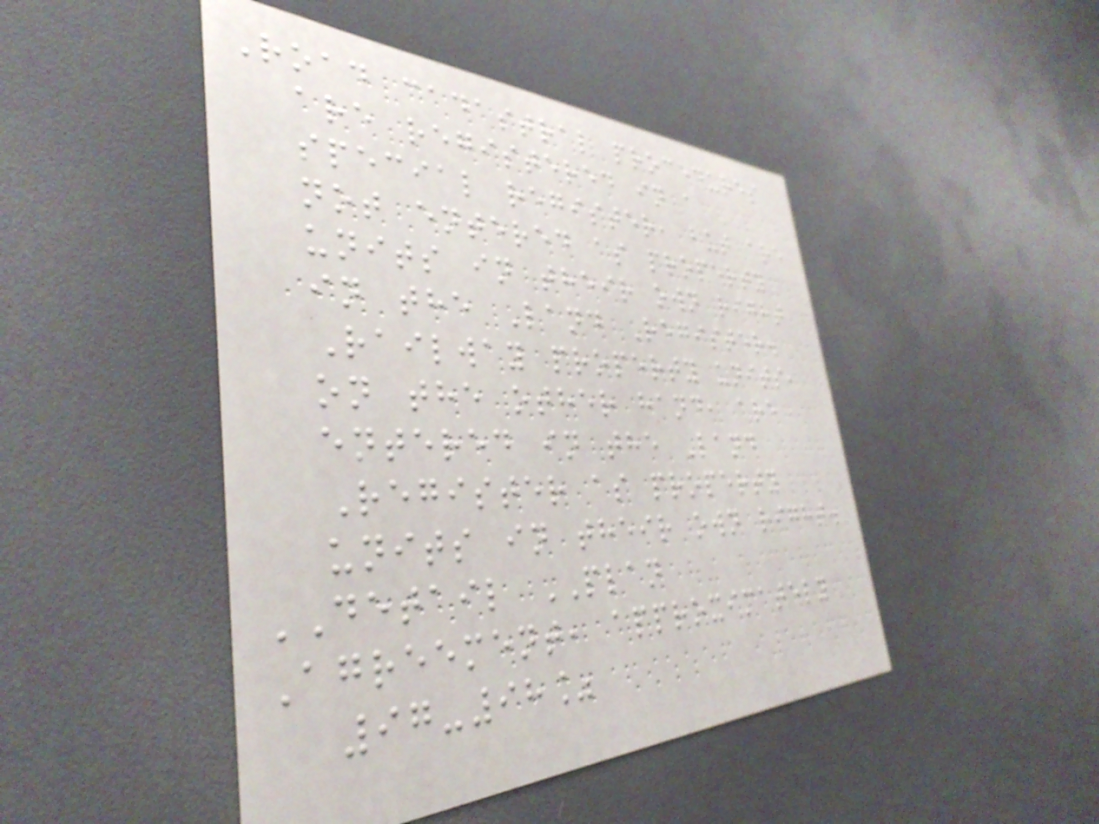Road cadastral procedures
are registered in a
special register, but are
not entered as property
units in their own right
in the Land Register.
Railway property units,
on the other hand, are
entered in the Land
Register as property
units in their own right.
DETAIL PLAN
Agreement, approximately
97-98%
